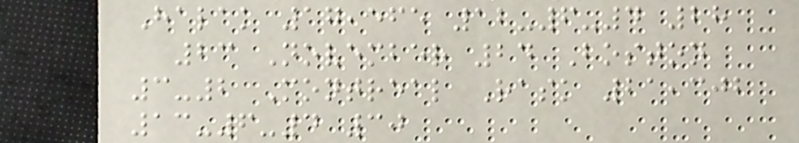Halak 17,565 12-6-4 28
23 November 24 Boston
3-2 Montreal Rask 21,302
13-6-4 30
